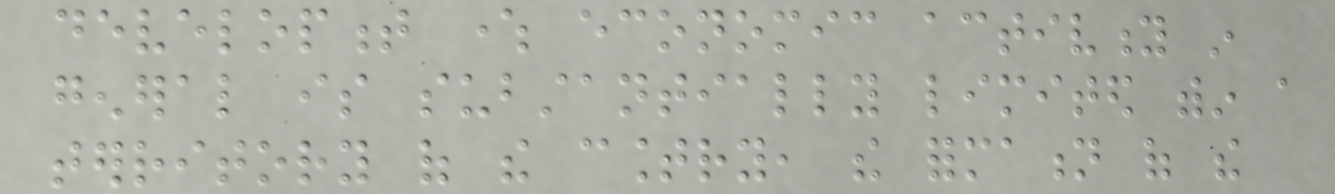development where economic activity in
general is substantially limited within a
territory of the country, the formation of the
